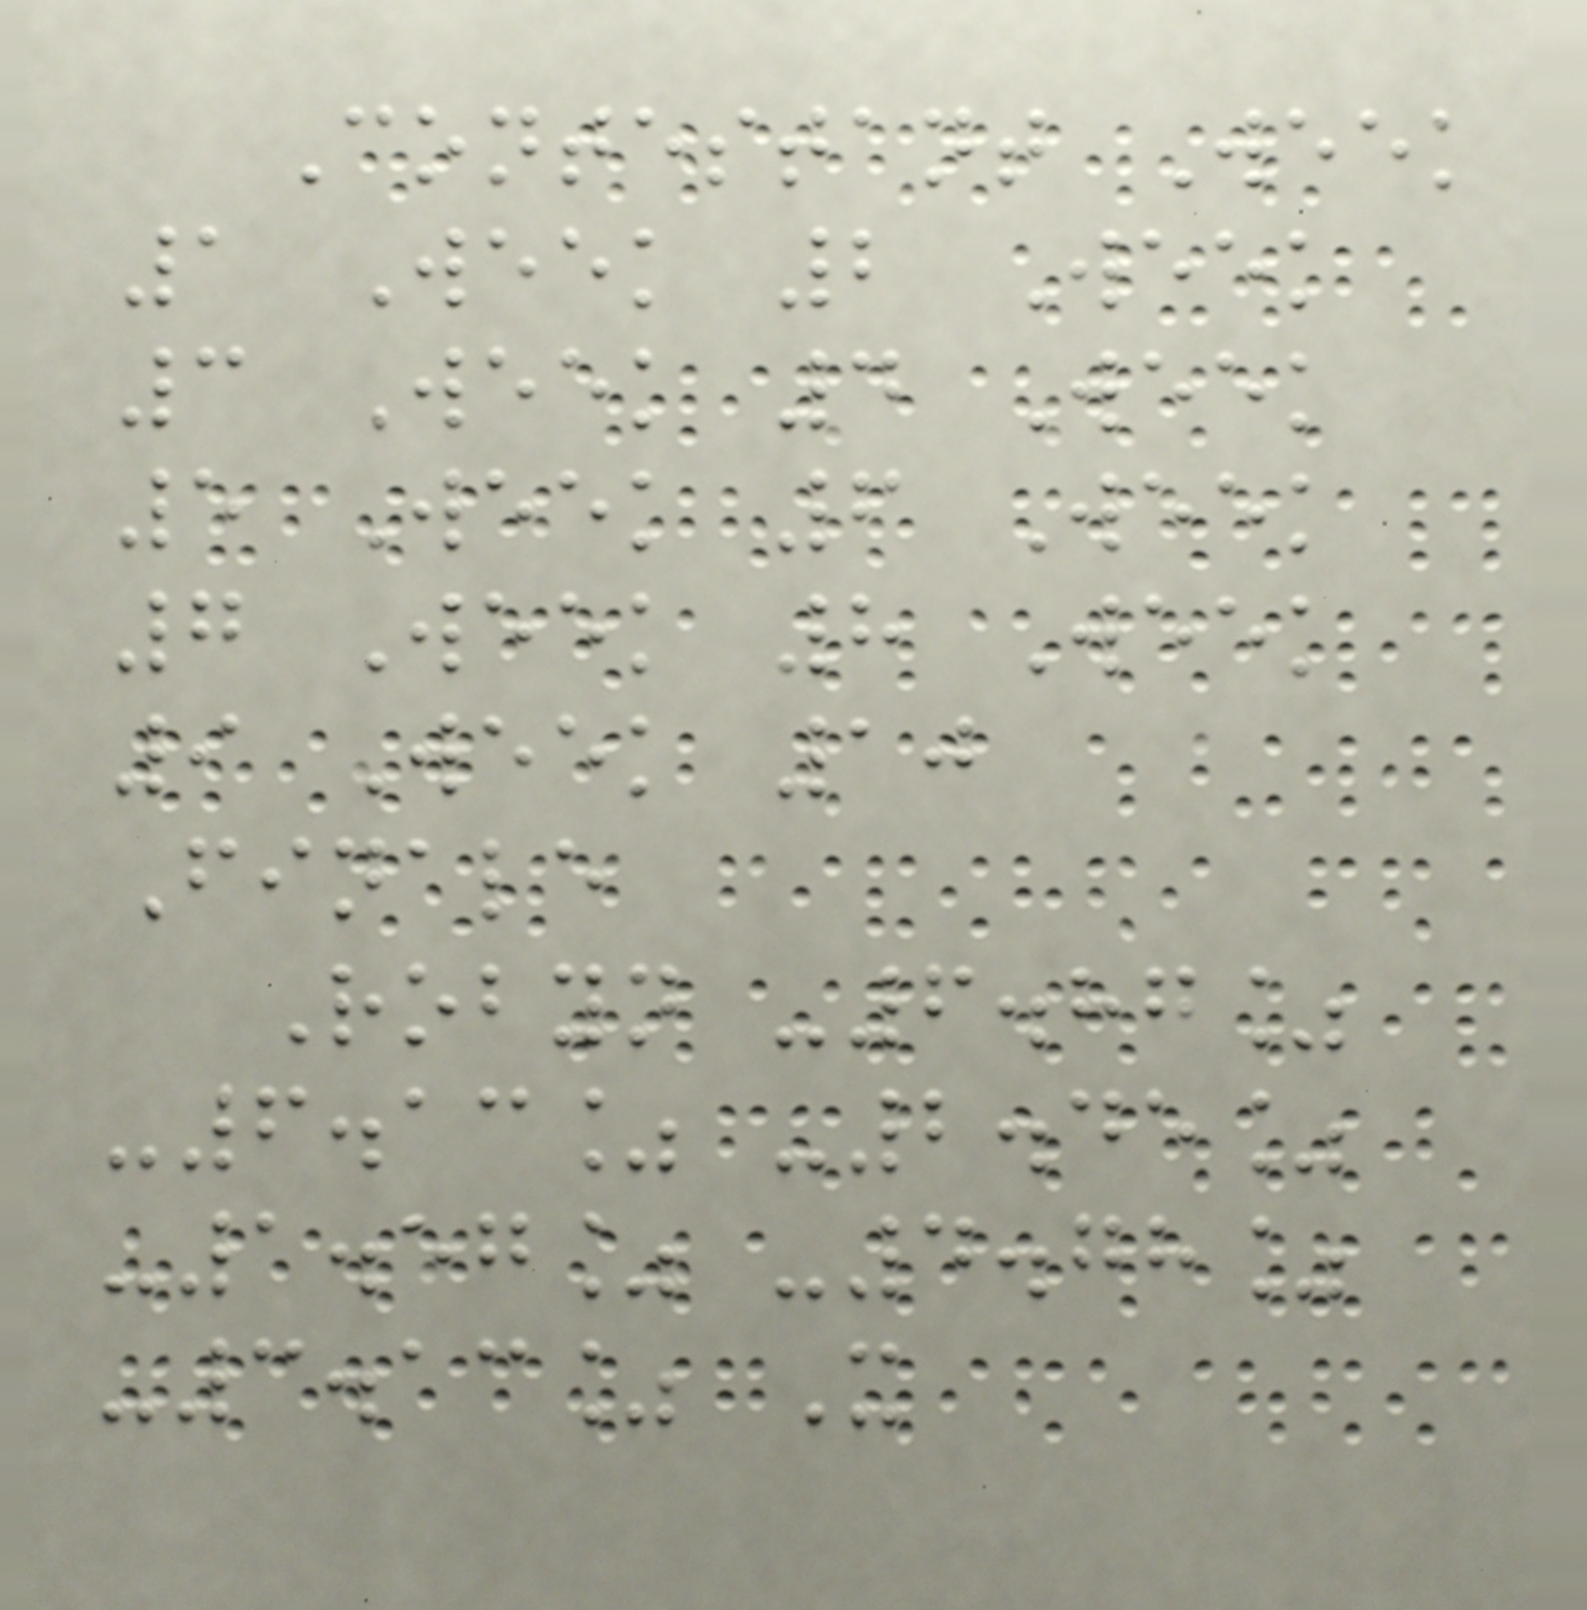Contestant Week
1 Week 2 Week
3 Week 4 Week
5 Week 6 Week
7 Week 8 Week
9 Week 10
Finale
Robyn -6.87%
-6.13% -2.45%
-1.57% -4.78%
-3.13% X
